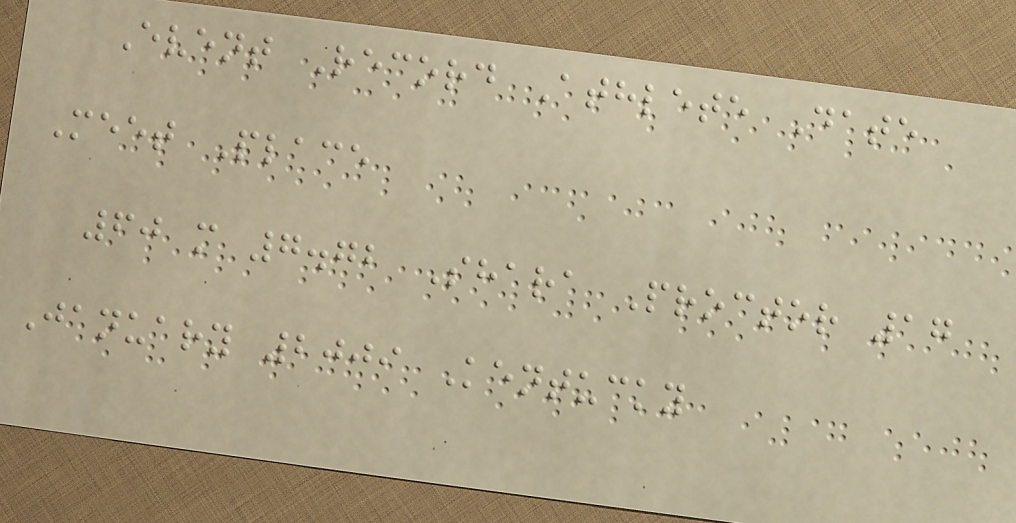Event Record Athlete Date
Meet Place
60 m 7.72 Shara Proctor 17
January 2009 Kentucky
